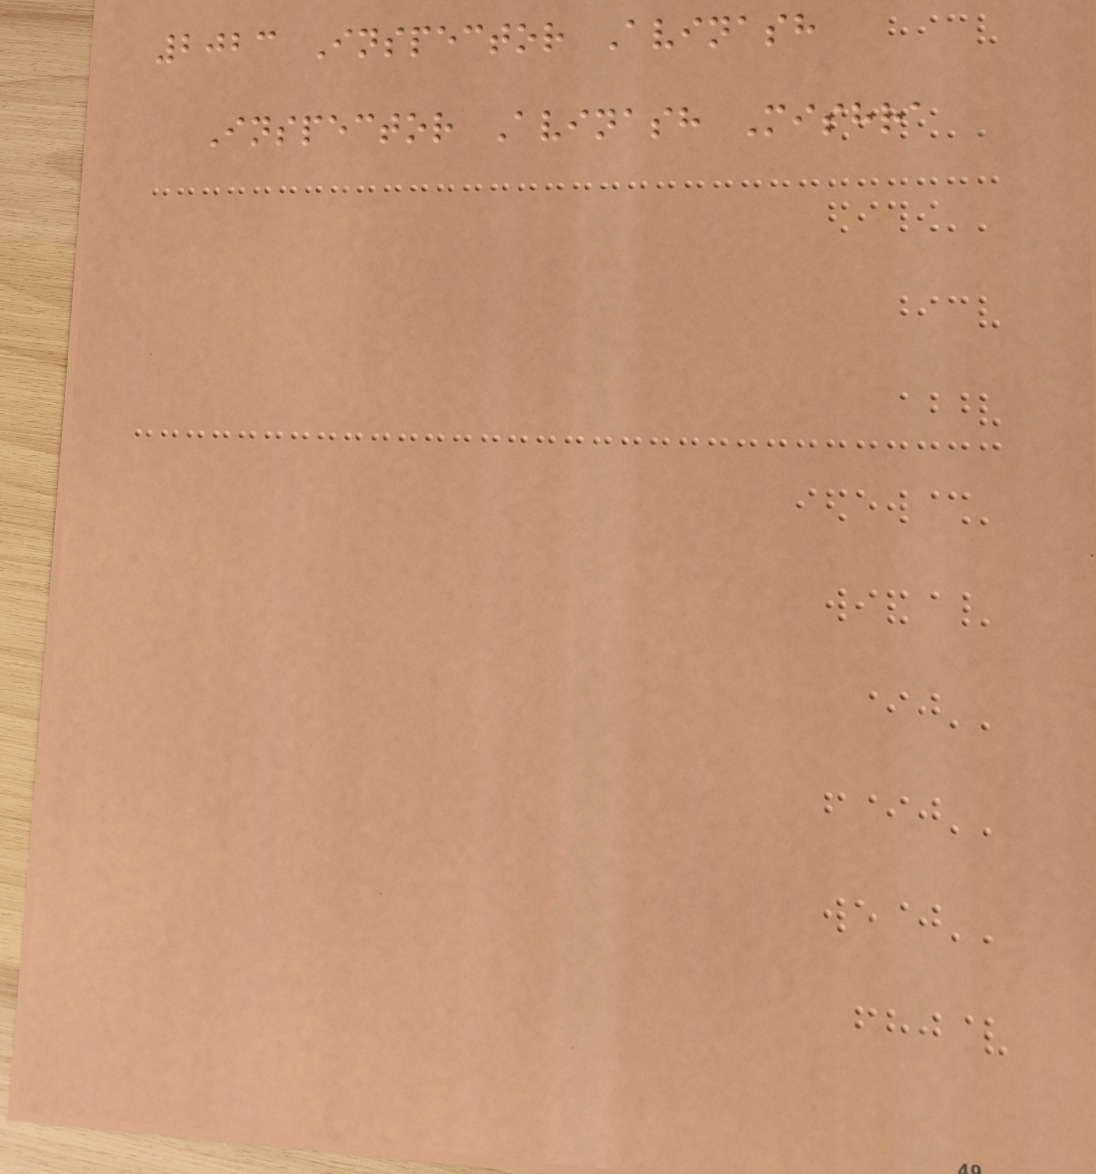2023 Inspector Avinash
Inspector Avinash Mishra
